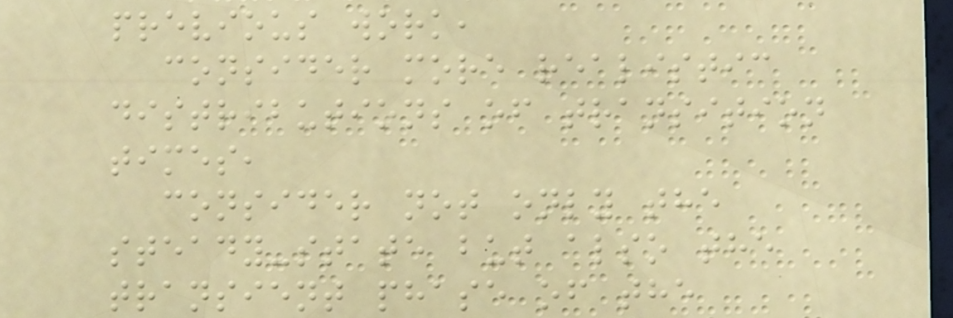previous work,
consider more realistic
distributions of transition
times,
consider not only the
steady-state but also the
transient phase of the
